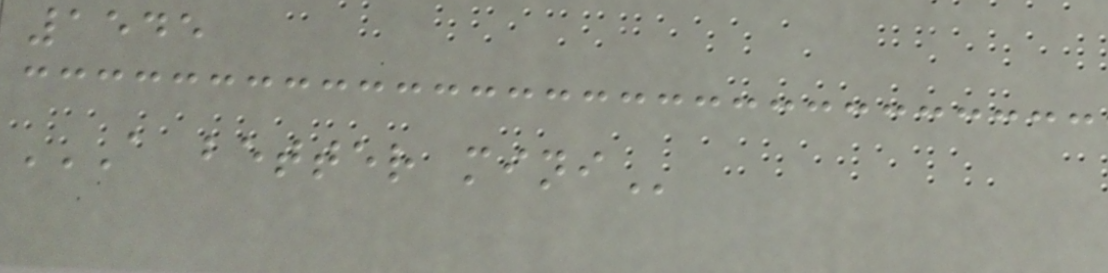1545
A BETTER MINI
